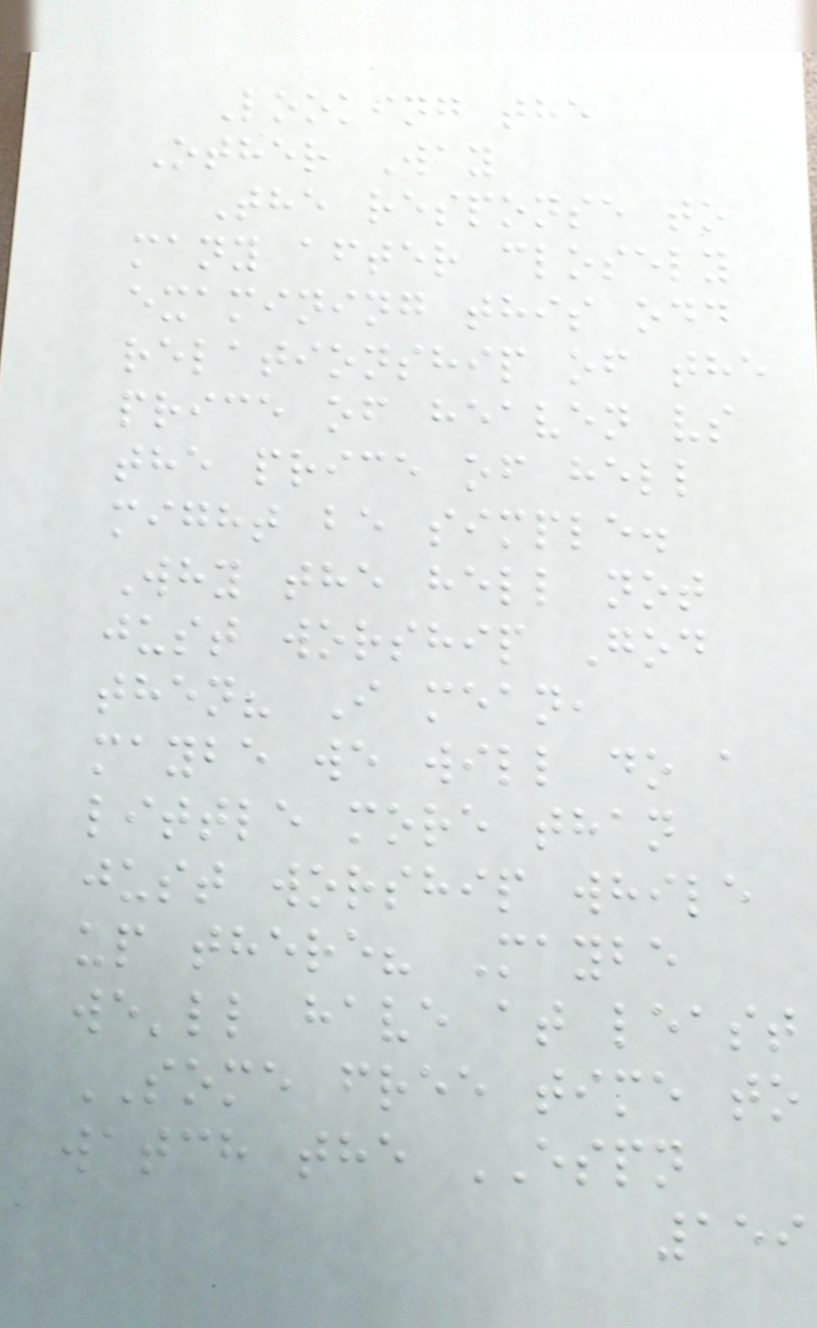Looking the
Other Way
The response to
many after closely
examining this odd
relationship of the
price of heaven vs
the price of hell
might be simple.
Why the hell not
just worship God
then? I mean,
maybe we will do a
little more than
just worship while
up there? Maybe
we'll have at least
SOME free time to
watch the ESPN
159
